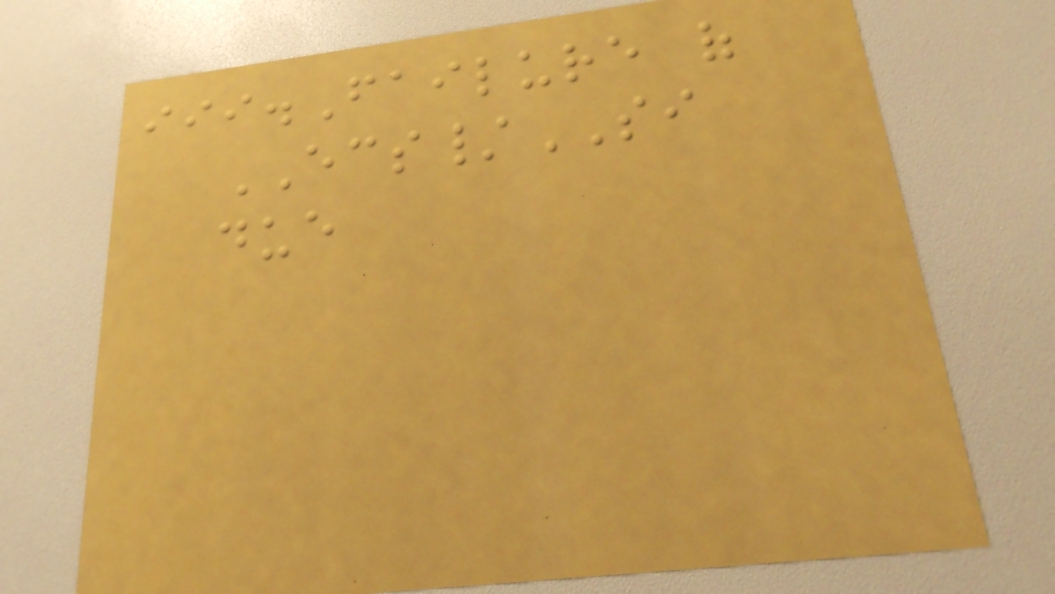iii.Failure of
ECS/SI
due
